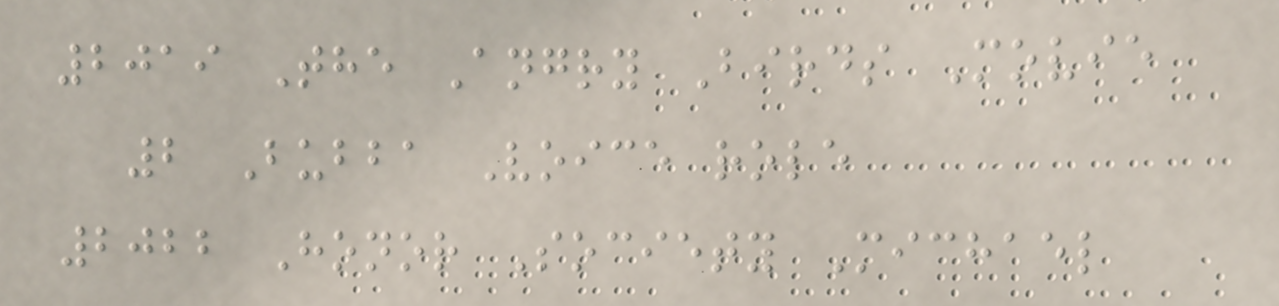2019 The Angry Birds Movie
2 Bubba Voice role
2022 Honor Society Michael
